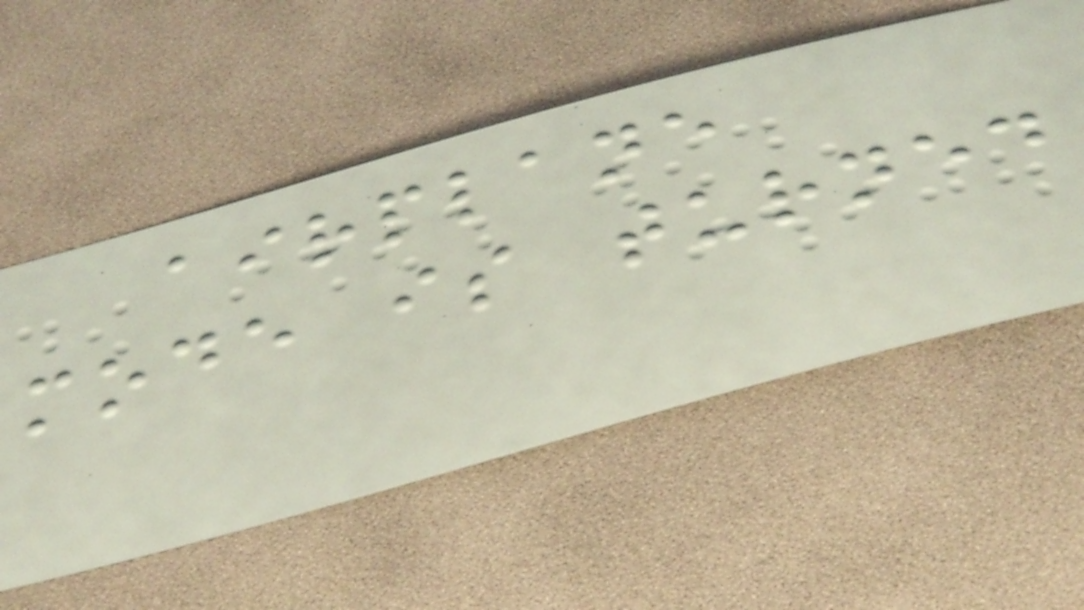airplane
mode is turned
